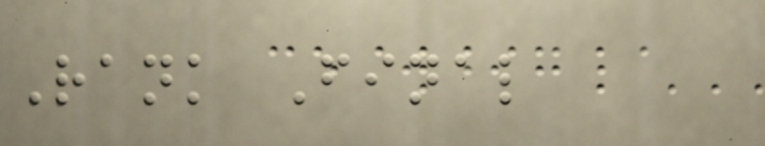Rank Final
